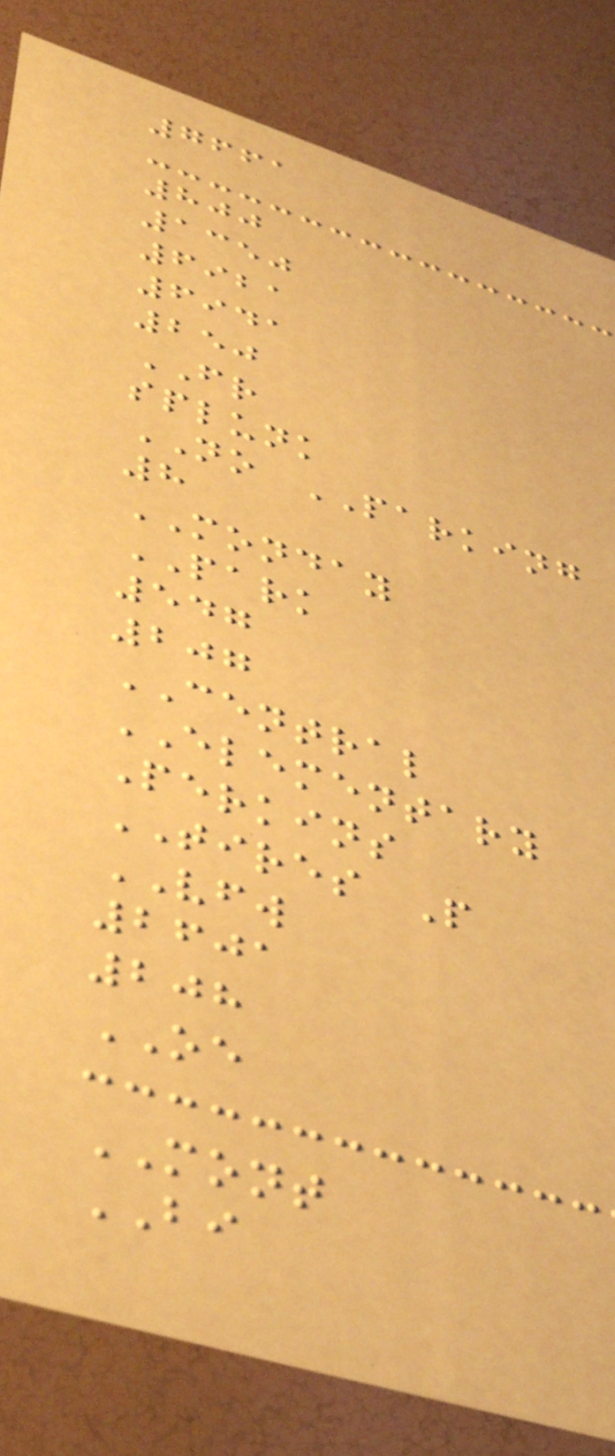7661
800
1350
6921
6941
250
FR
splunk
NO PARKING
8
MONDAY
PARK
547
207
CENTRAL
ELEMENTARY
Perkins
TIRES P
VFW
2601
208
OE
MONT
BI
